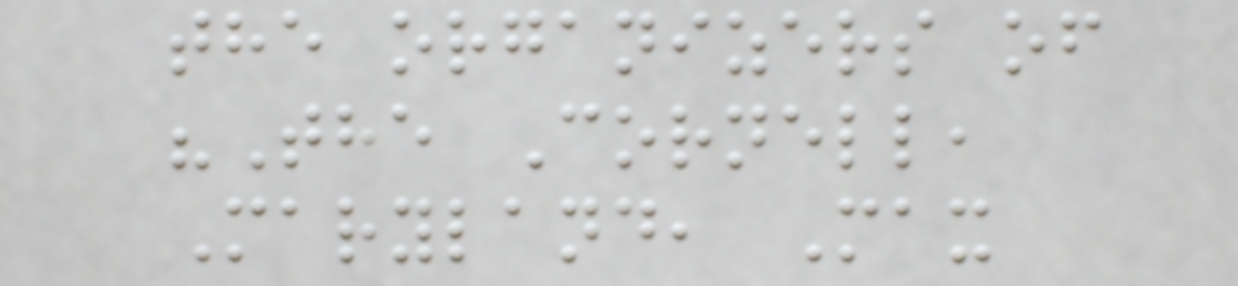the organizers of
"The Cornell,
Maryland, Max
